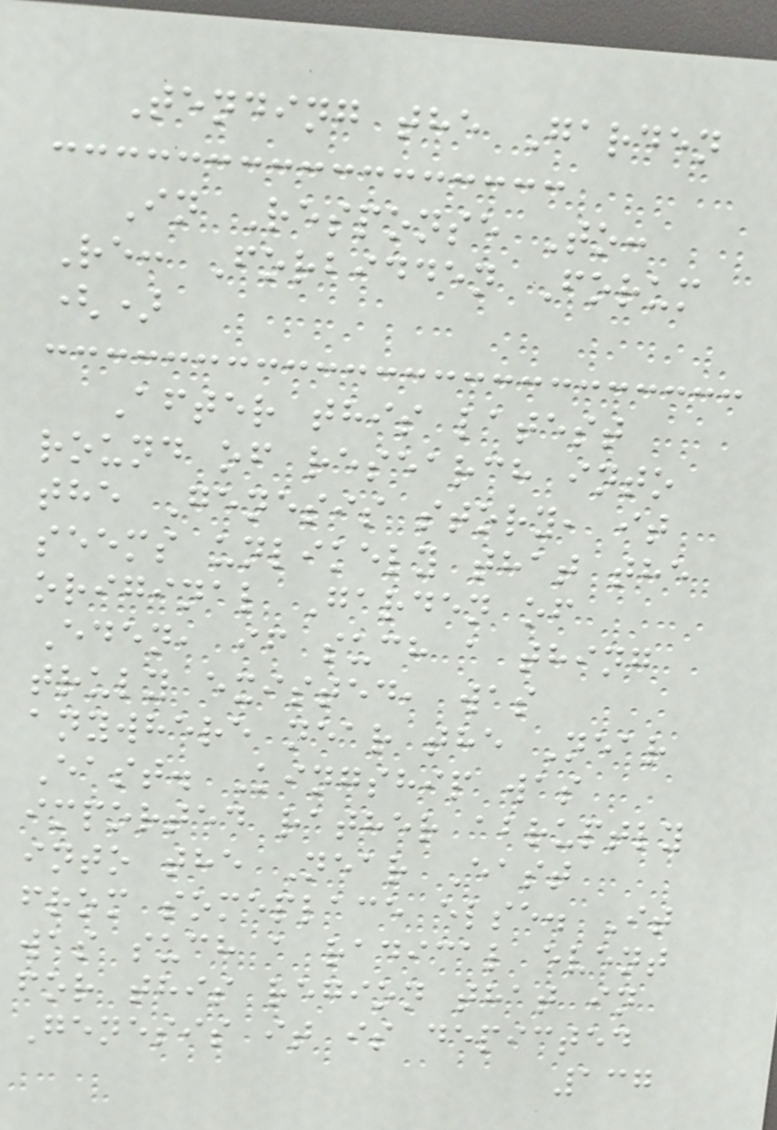Tending the Garden
In Response To:
Re: Forbidden Forum
()
After this latest
round of research into
the Genesis story, it
seems unlikely that the
original Garden of
Eden, if such a thing
truly existed, was
anywhere near the Near
East. Kingship was
imported rather abruptly
into the Near East
from someplace else. It
was such a radical event
for this region that in
Genesis it is depicted
137
